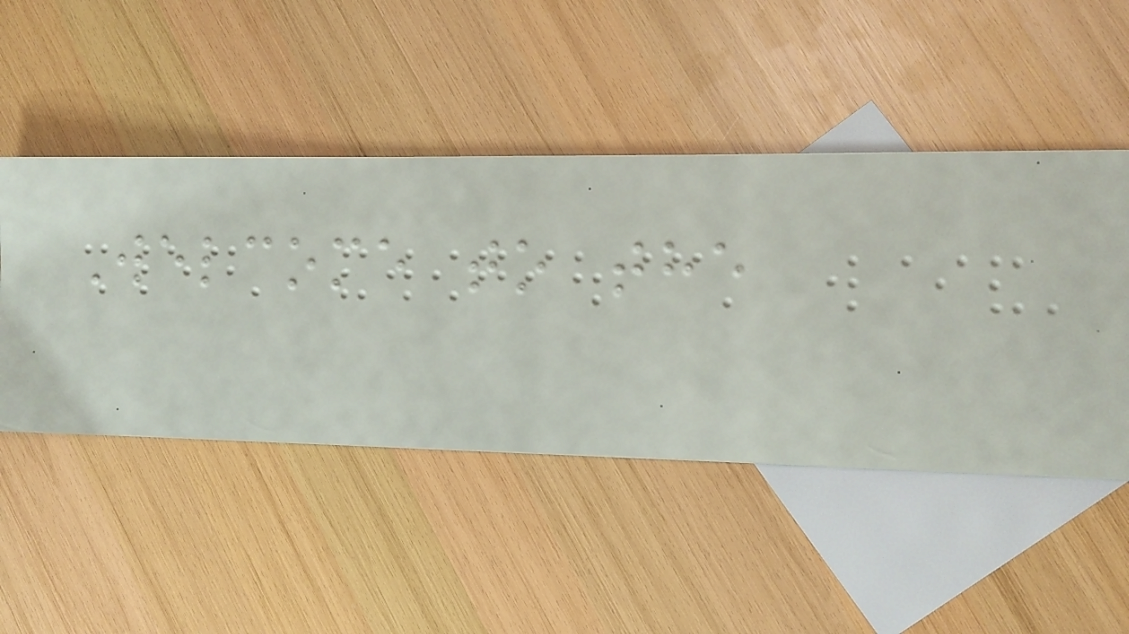Welcome to the
